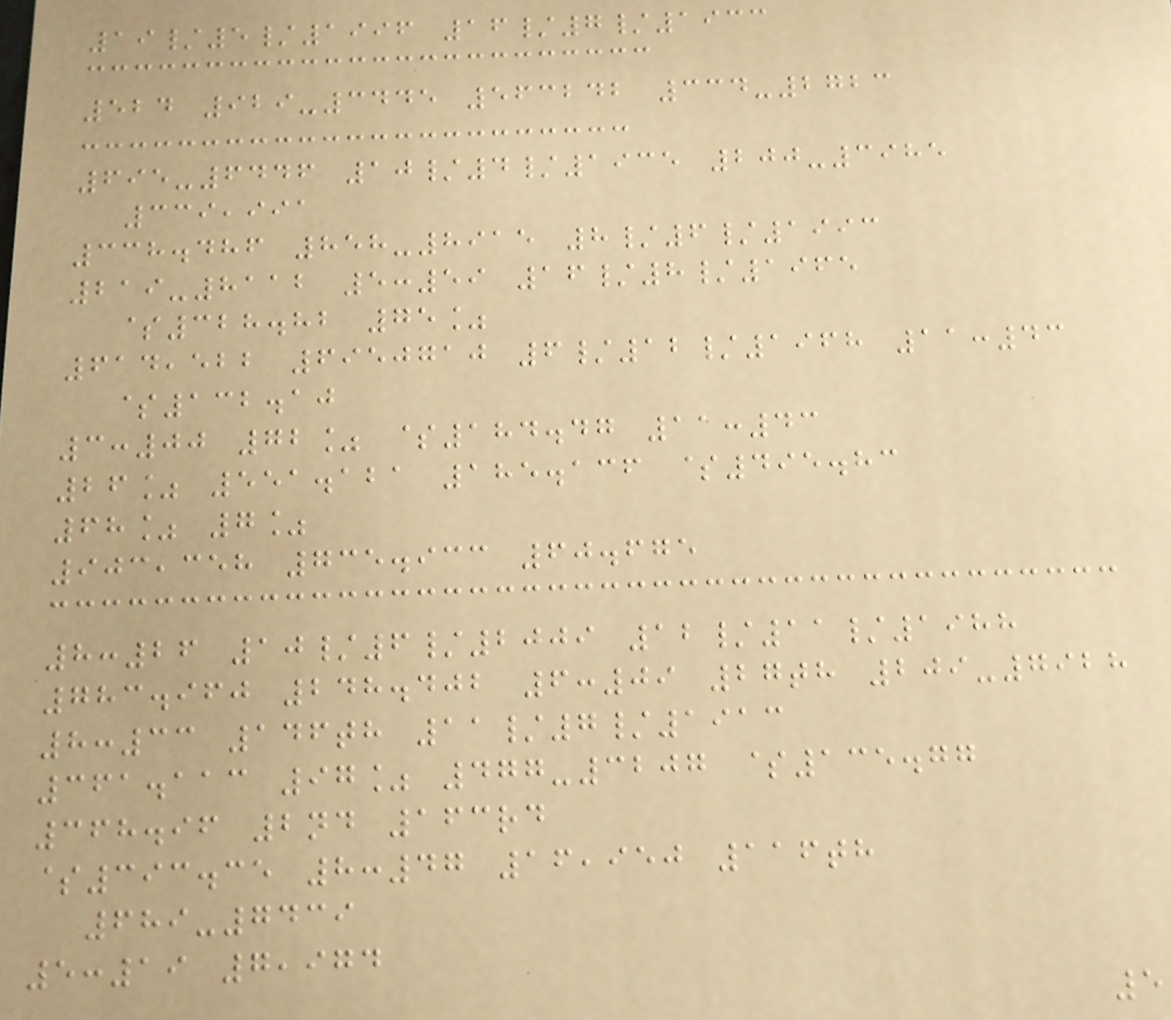19/5/1996 16/7/1933
524 929-3445 563242 334-2723
695-6446 10/4/1935 200-3985
339,991
338.486 858-8915 8/6/1993
219-8112 5:59 16/8/1965
$328.82 75%
614,522 6950710 6/12/1968 11:43
$132.10
3:00 72% $184.47 11:43
26% 551.121 185.136 $495.83
68% 7%
903,358 735.933 60.675
8:26 10/6/2009 12/11/1988
783.960 248.402 6:09 27th 209-7928
8:33 146th 11/7/1913
361.113 97% 477-3207 $135.77
368.96 2nd 163rd
$393.35 8:47 16,950 116th
689-7439
5:19 7,974
5
